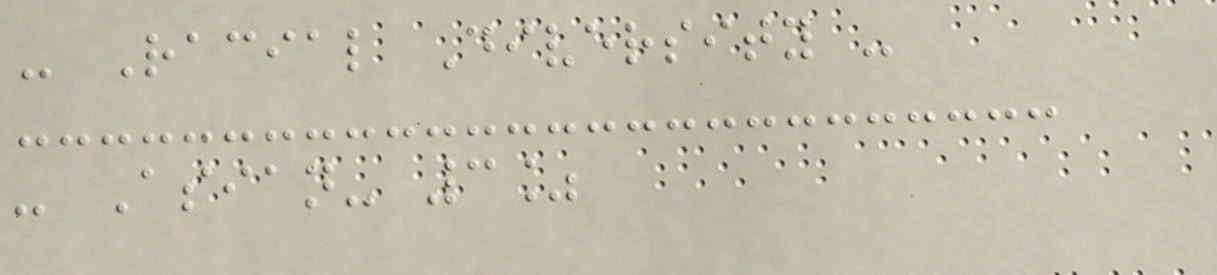- Racial Diversity -
- Asian- 3%
